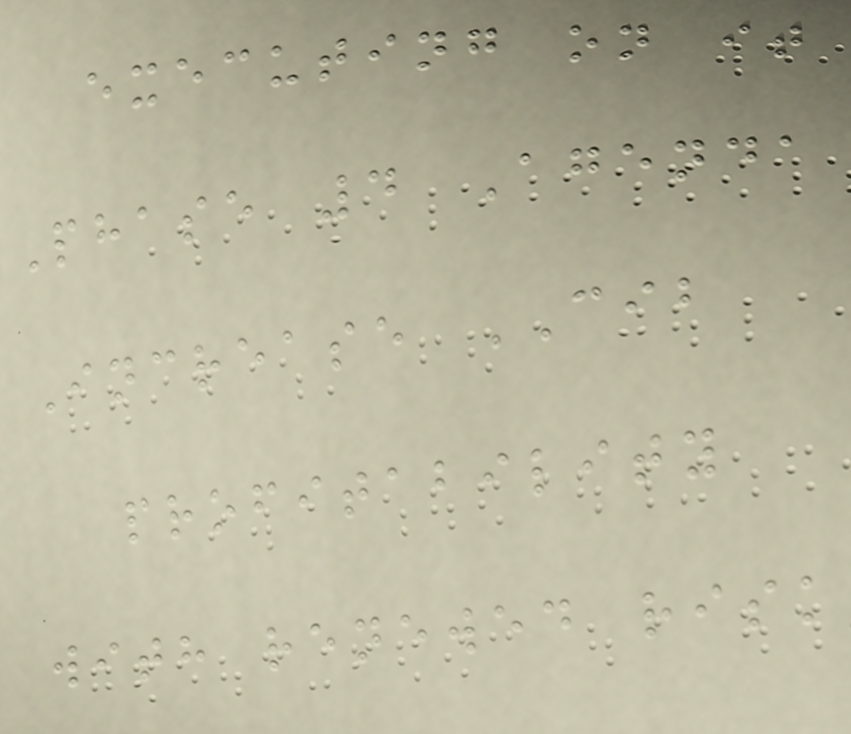executing on it
Phase 4 Agenda
Increase CIB
profitability
with renewed risk
